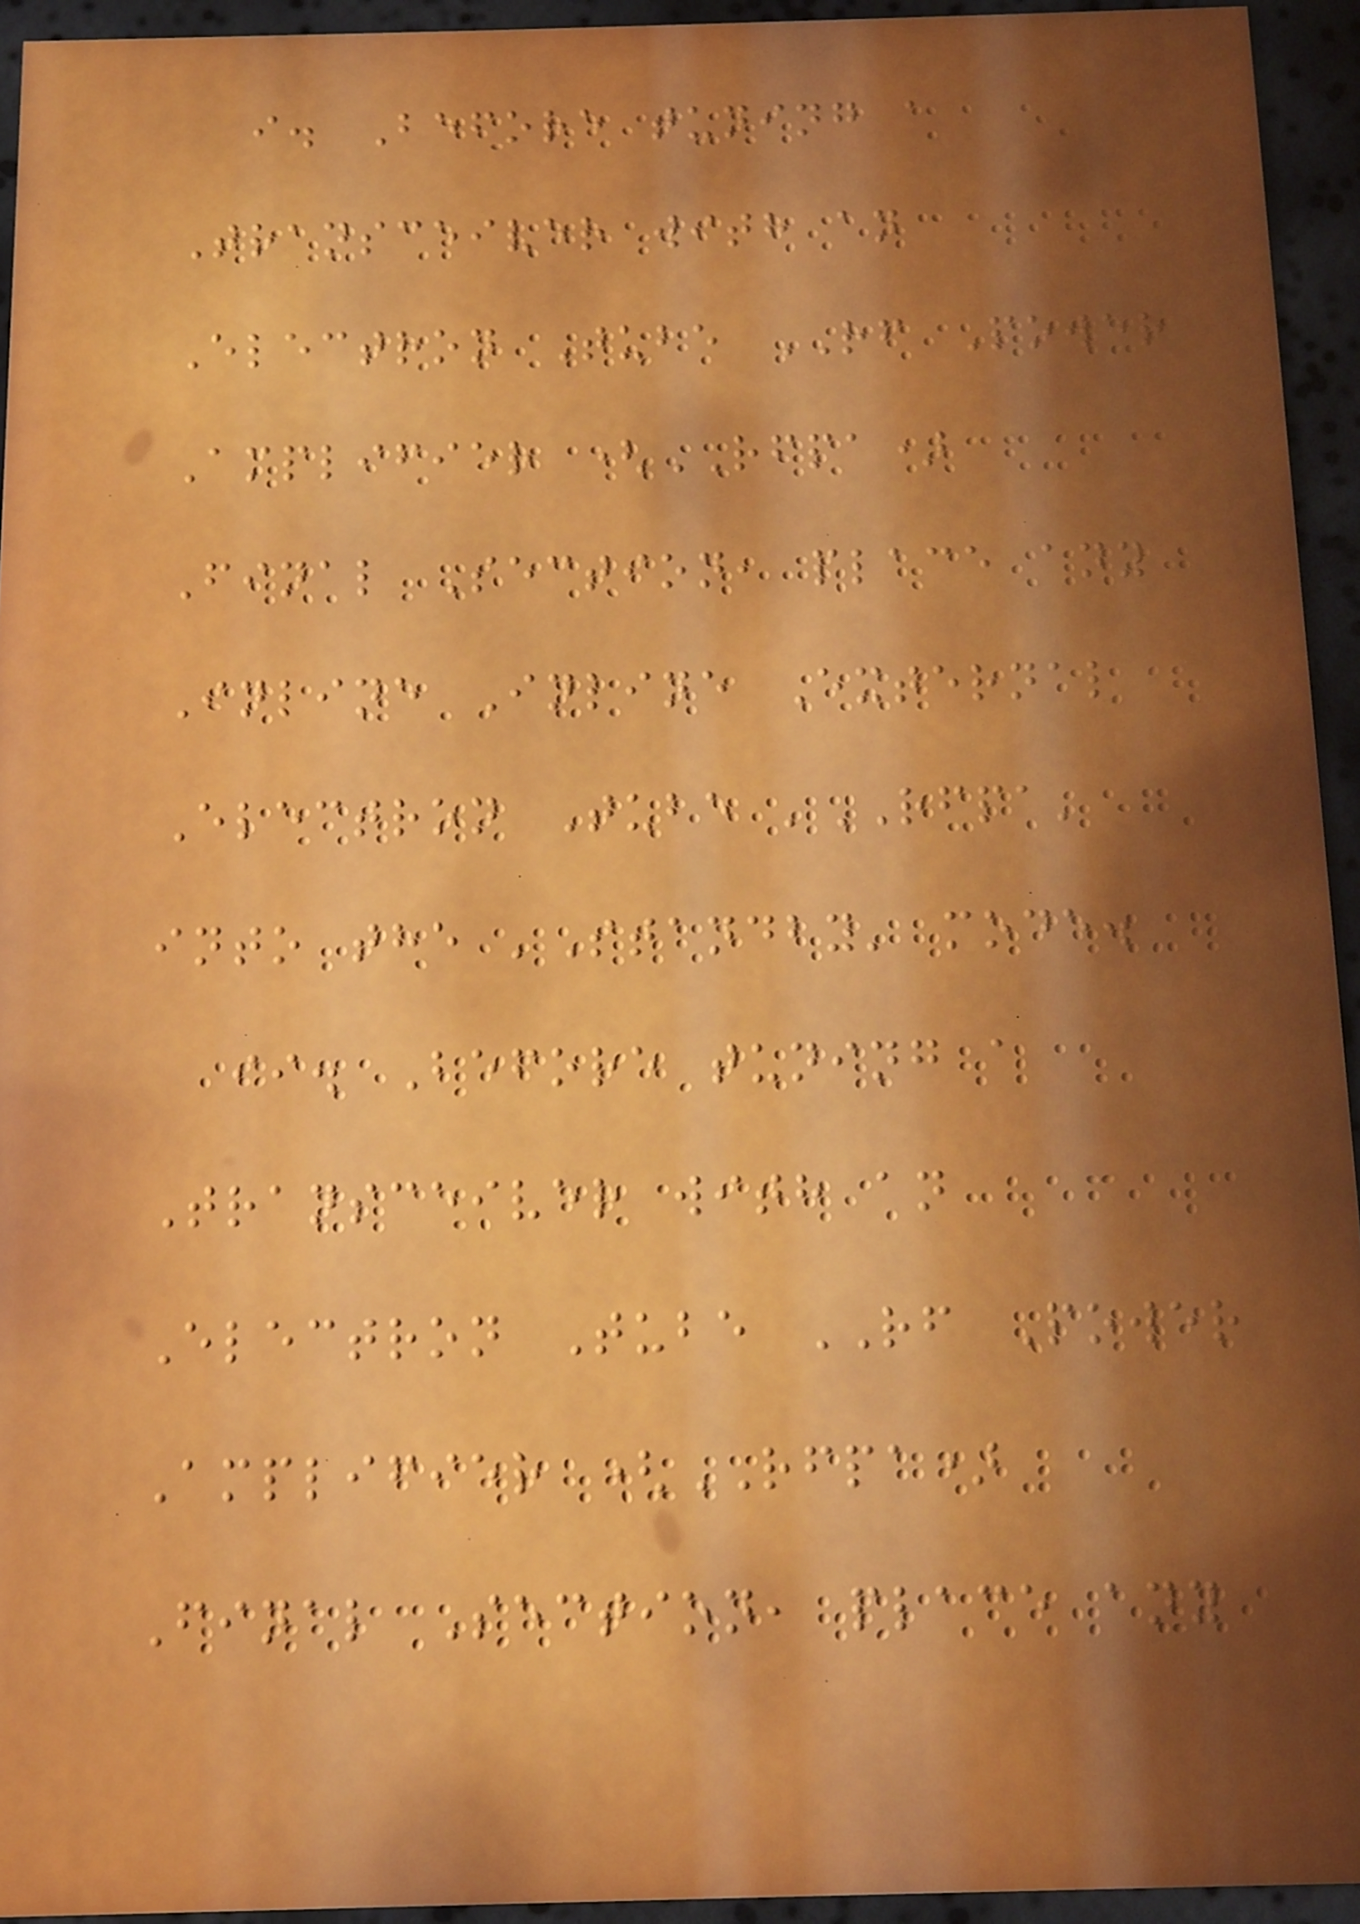i. Before tuning a
Transceiver with an
Electron Tube RF Power
Amplifier (RFPA)
Final Section, place any
Inline Inline External
Electron Tube 'RFPA'
into the 'Standby' mode.
ii. Before tuning a
Transceiver with an
Electron Tube RF Power
Amplifier (RFPA)
Final Section, place any
